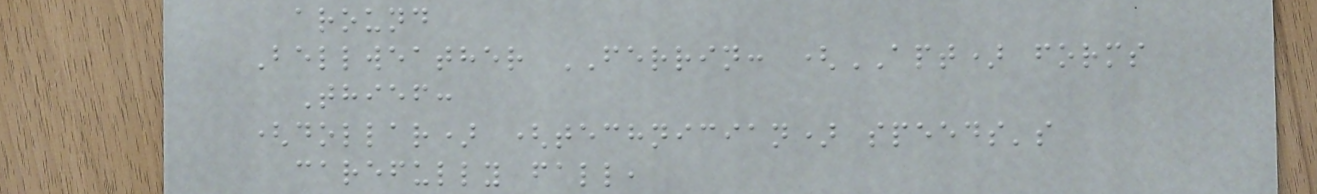around
Bellweather FERRIN: (APT) forms
Thief:
(dollar) (technician) speeds's
carefully fall,
